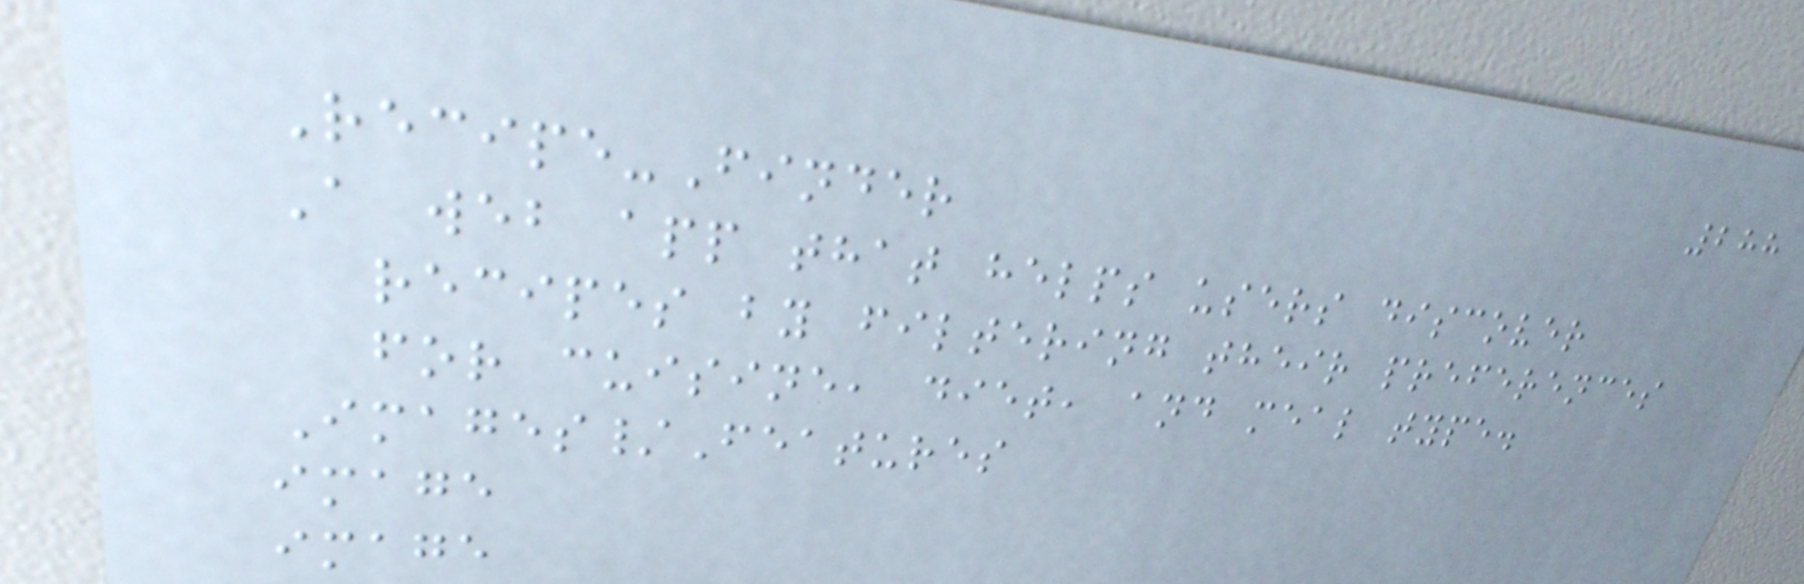288
Recipe-Finder
A web app that helps users discover
recipes by filtering their preferences
for cuisine, diet, and meal type.
Images/Features
image
image
